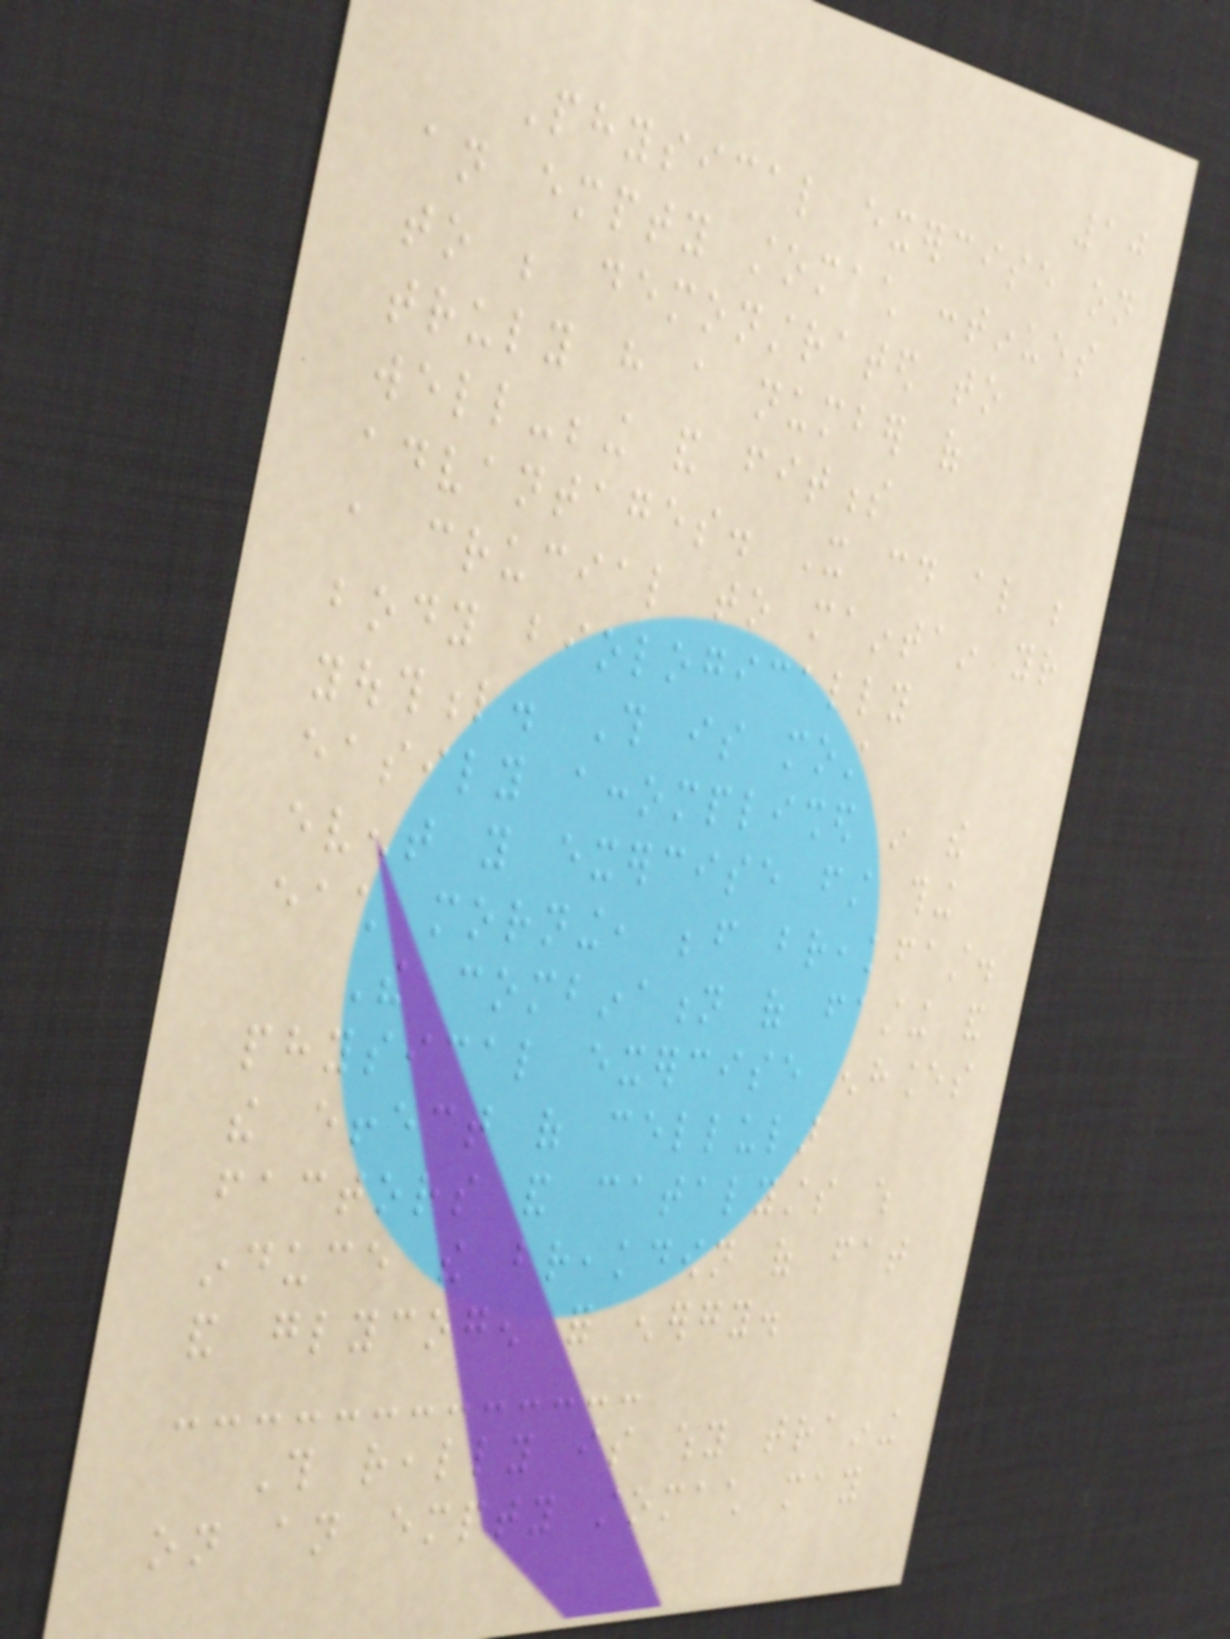10
Physical exercise on
an empty stomach continues
to be demonstrated to
truly have a number of
well-being and fitness
advantages. It could also be
a crucial to maintain your
body biologically
youthful. This is most
easily accomplished in the
event you exercise first thing
each morning, before breakfast.
The combination of fasting and
physical exercise enhances
the effect of cellular
factors and catalysts which
induce the breakdown of fat
and glycogen for energy.
This really is why training
on an empty stomach may
